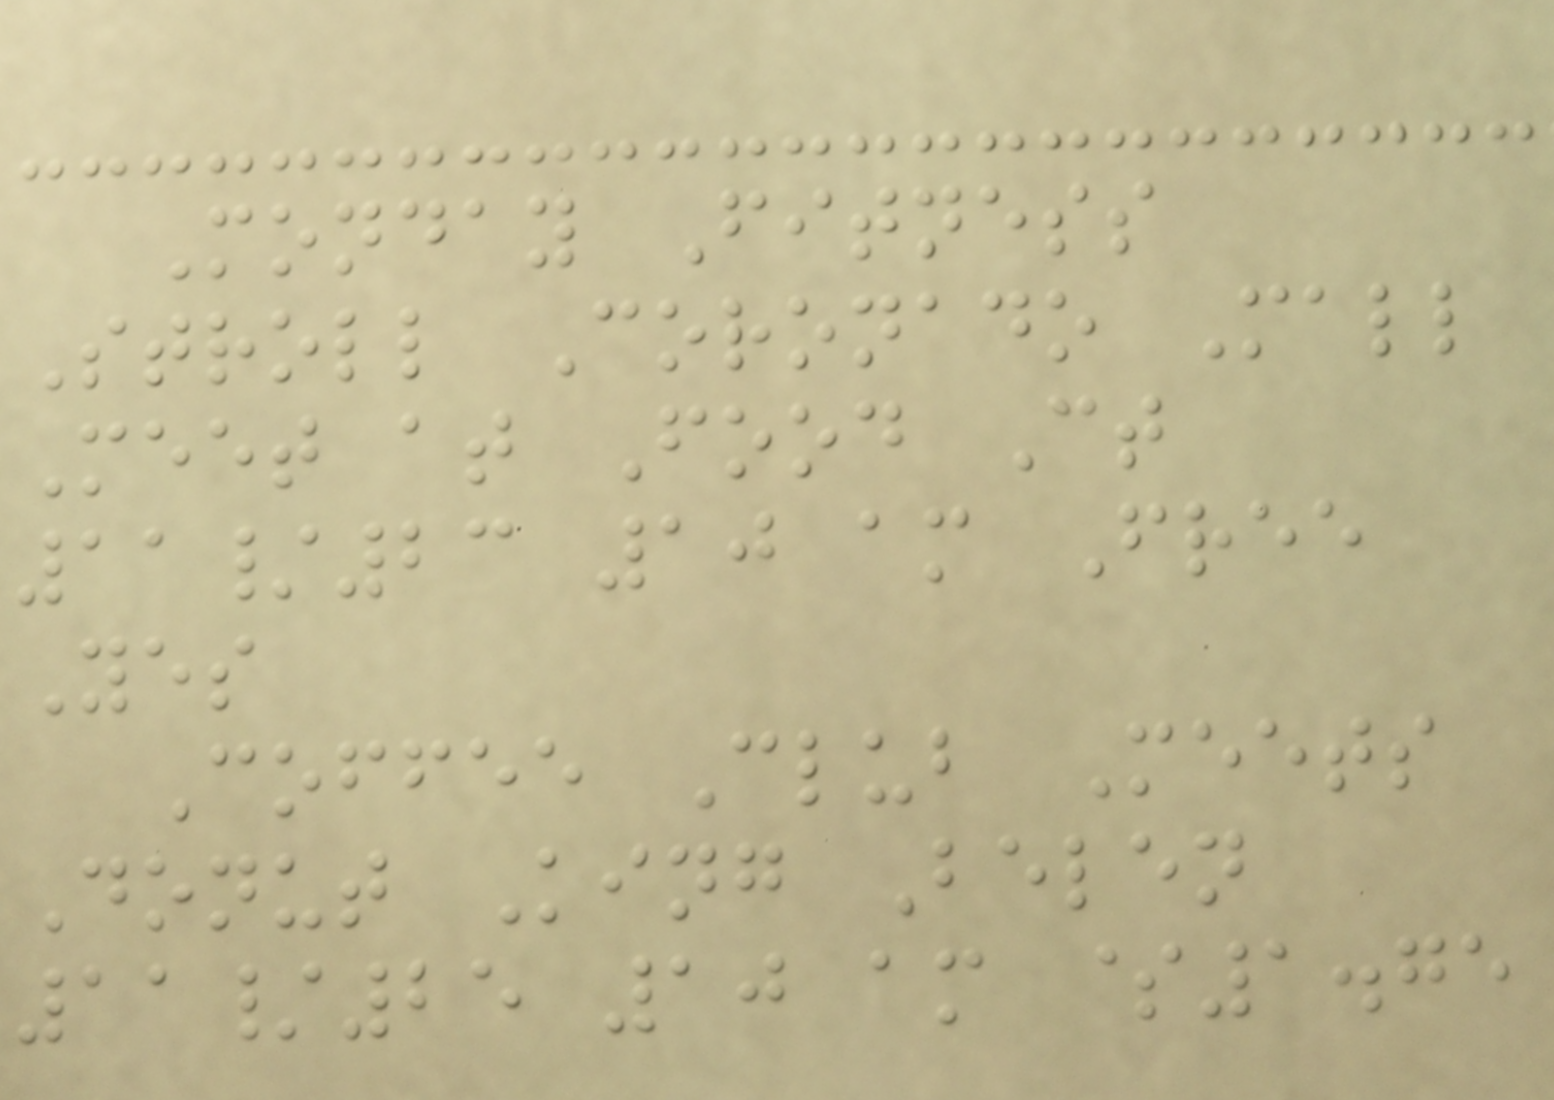Monday Fitness
Stroll Coronado Mall
Meet at Food Ct
11/23 10 am Free
Yes
Coffee Club Meets
Donut King Belen
11/25 10 am $1.75
